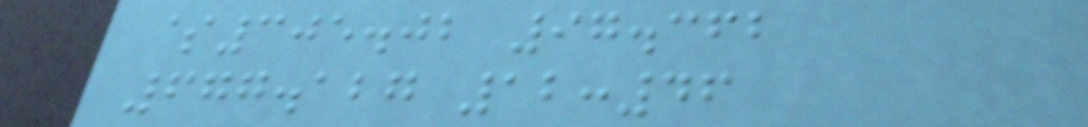$305.02 97.362
677.127 12:46
